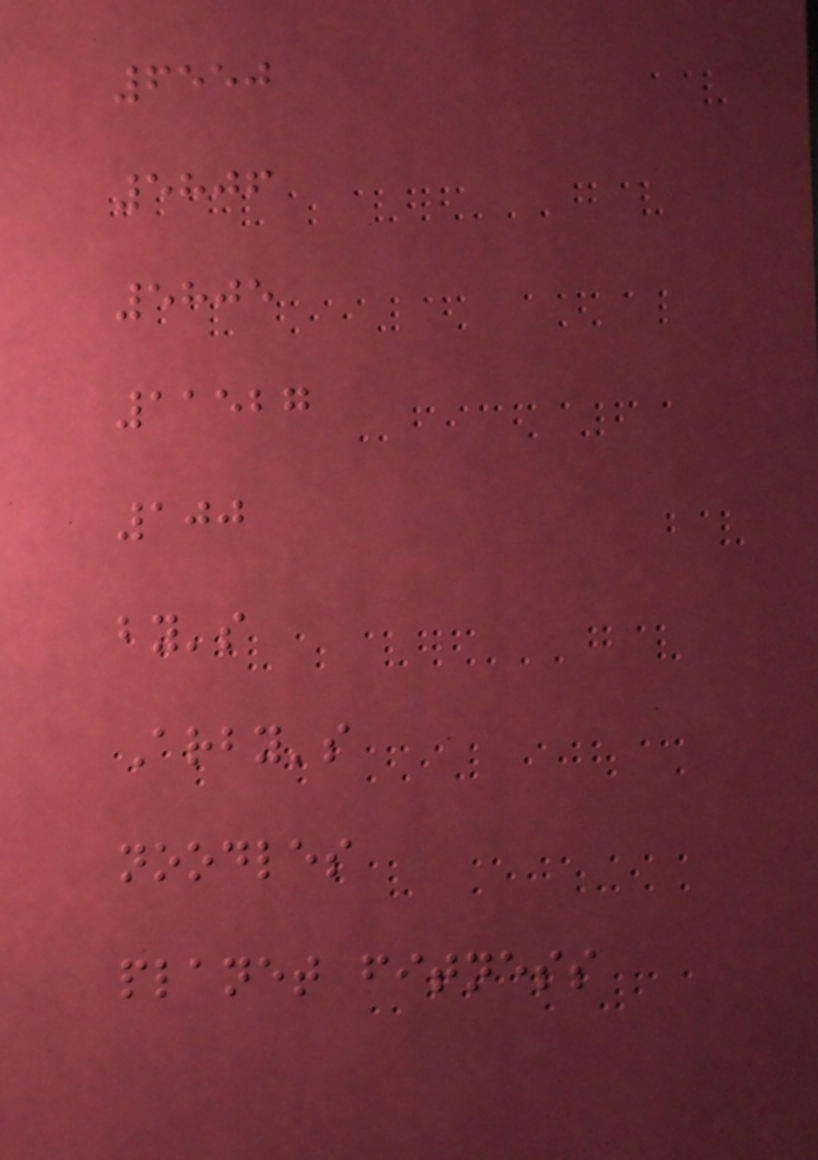6550
5806
5805
11527
100
by's
Arby's
noodles
planet fitness
